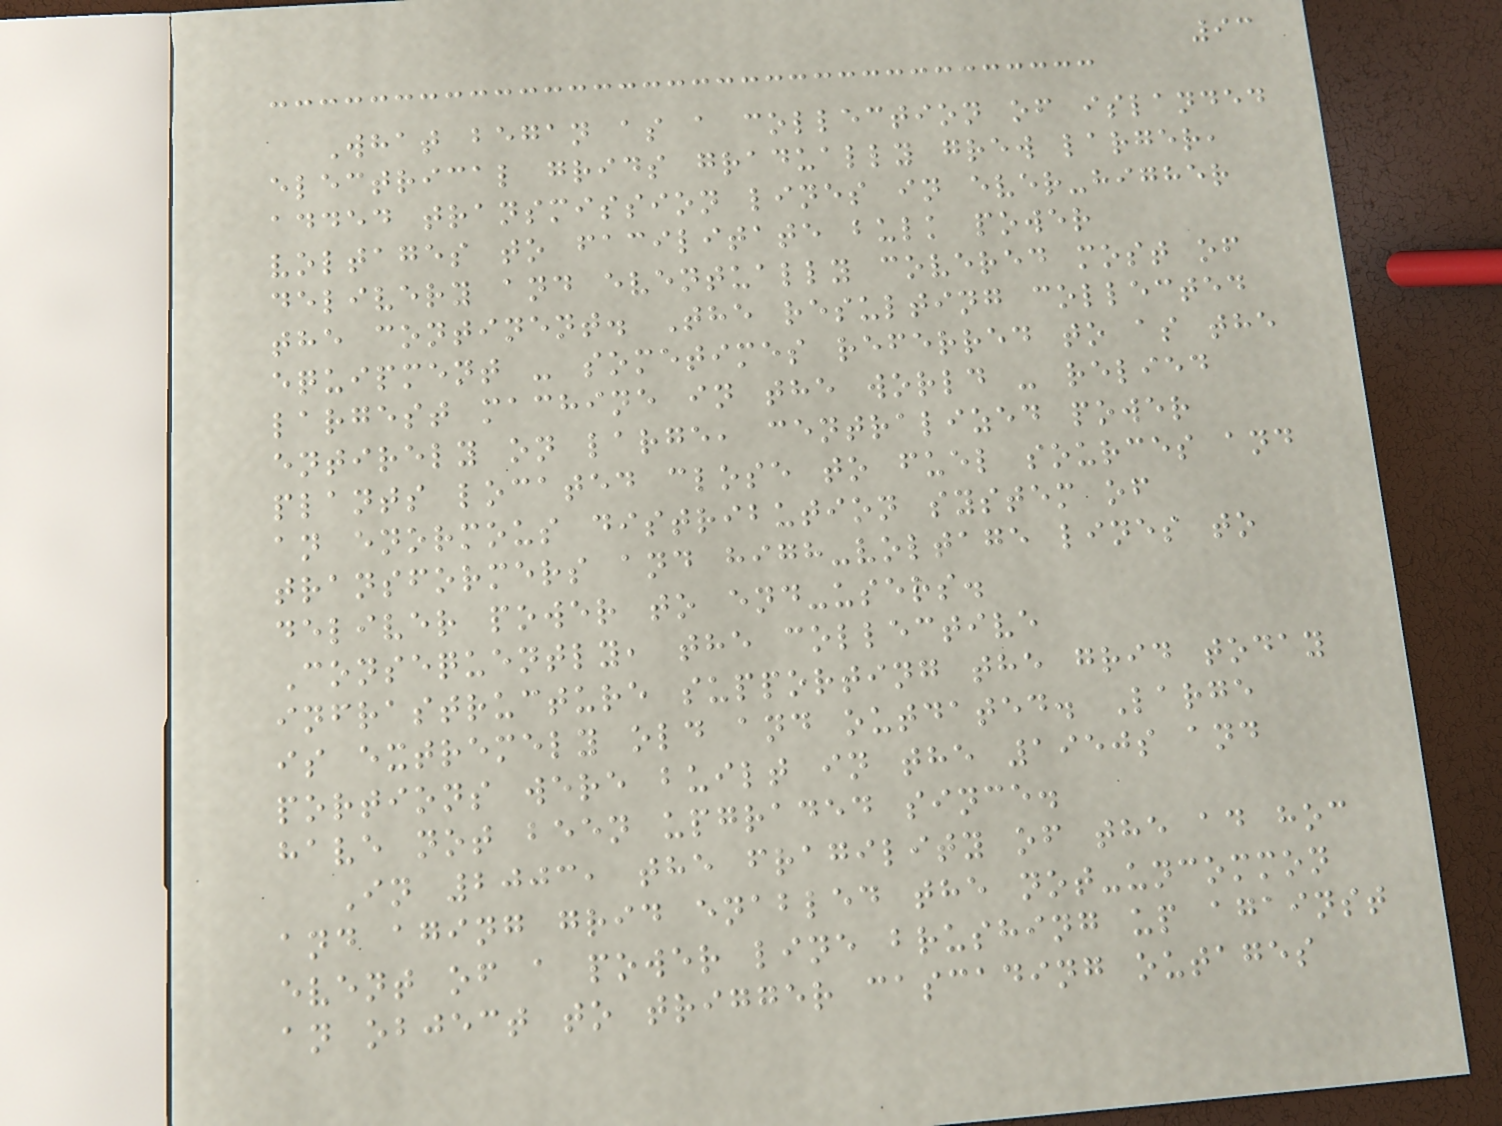93
What began as a collection of islanded
electrical grids gradually grew larger,
added transmission lines in ever-higher
voltages to facilitate bulk power
delivery and eventually covered most of
the continent. The resulting collected
equipment - sometimes referred to as the
largest machine in the world - relied
entirely on large, centralized power
plants located close to fuel sources and
an enormous distribution system of
transformers and high-voltage lines to
deliver power to end-users.
Consequently, the collective
infrastructure supporting the grid today
is extremely old and outdated. Large
portions were built in the 1950s and
have not been upgraded since.
In 2003, the fragility of the ad hoc
and aging grid enabled the not-uncommon
event of a power line brushing up against
an object to trigger cascading outages
